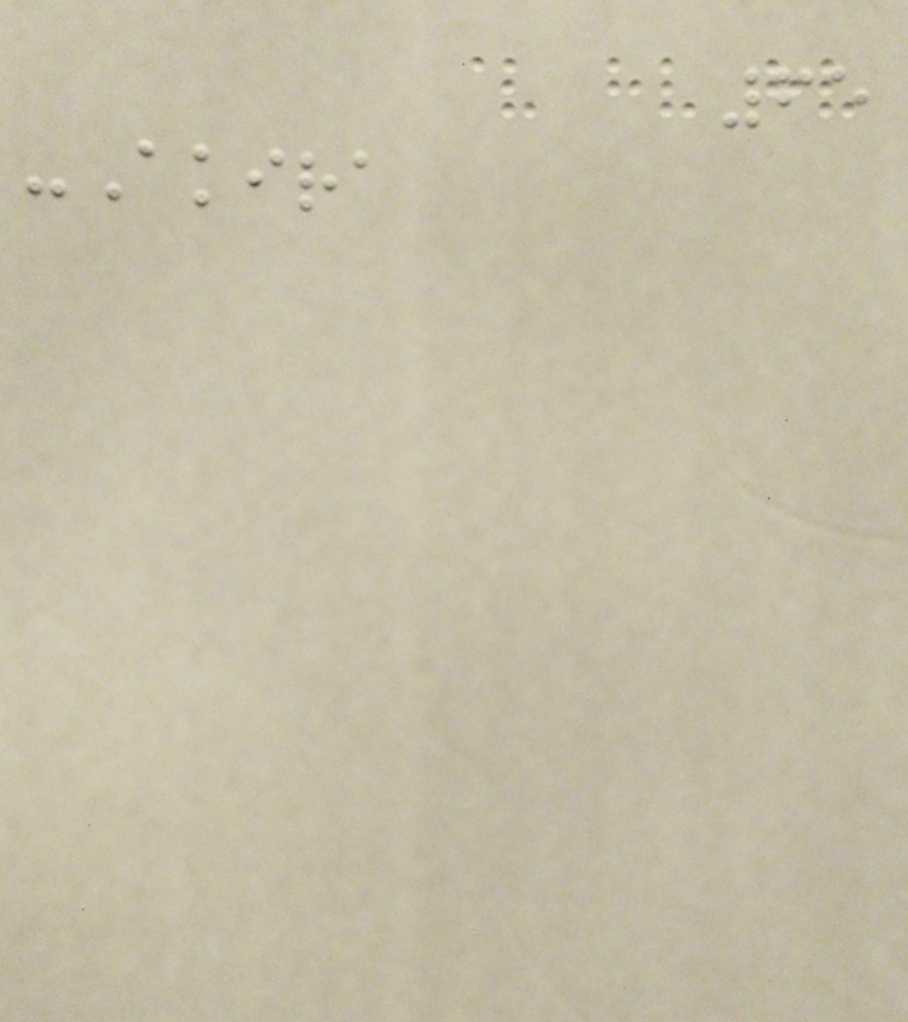65
-Akira
